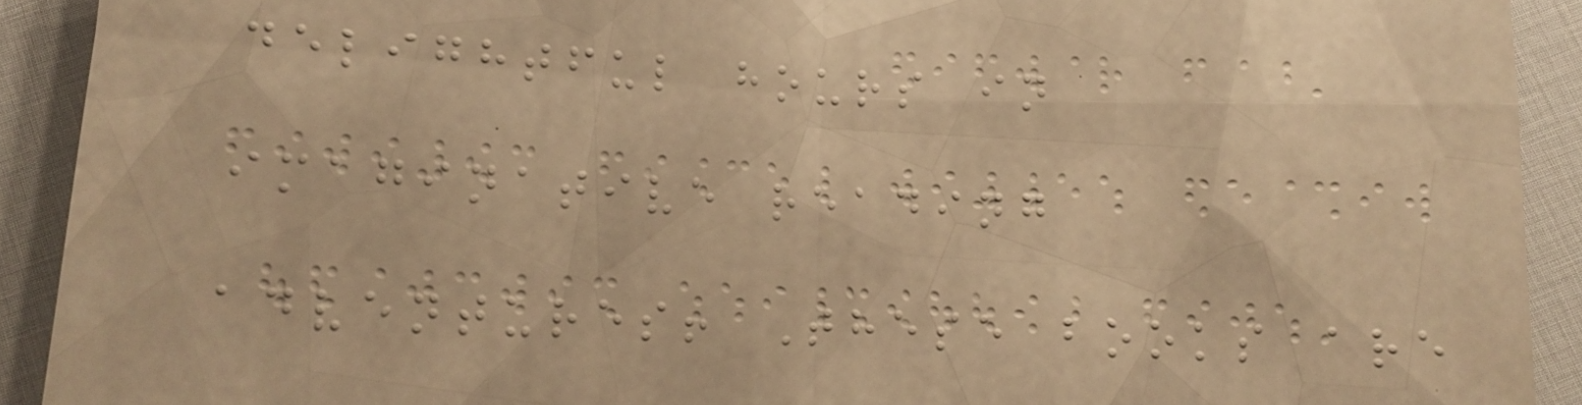delightful hours in
imaginative reading
adventures! These books are
